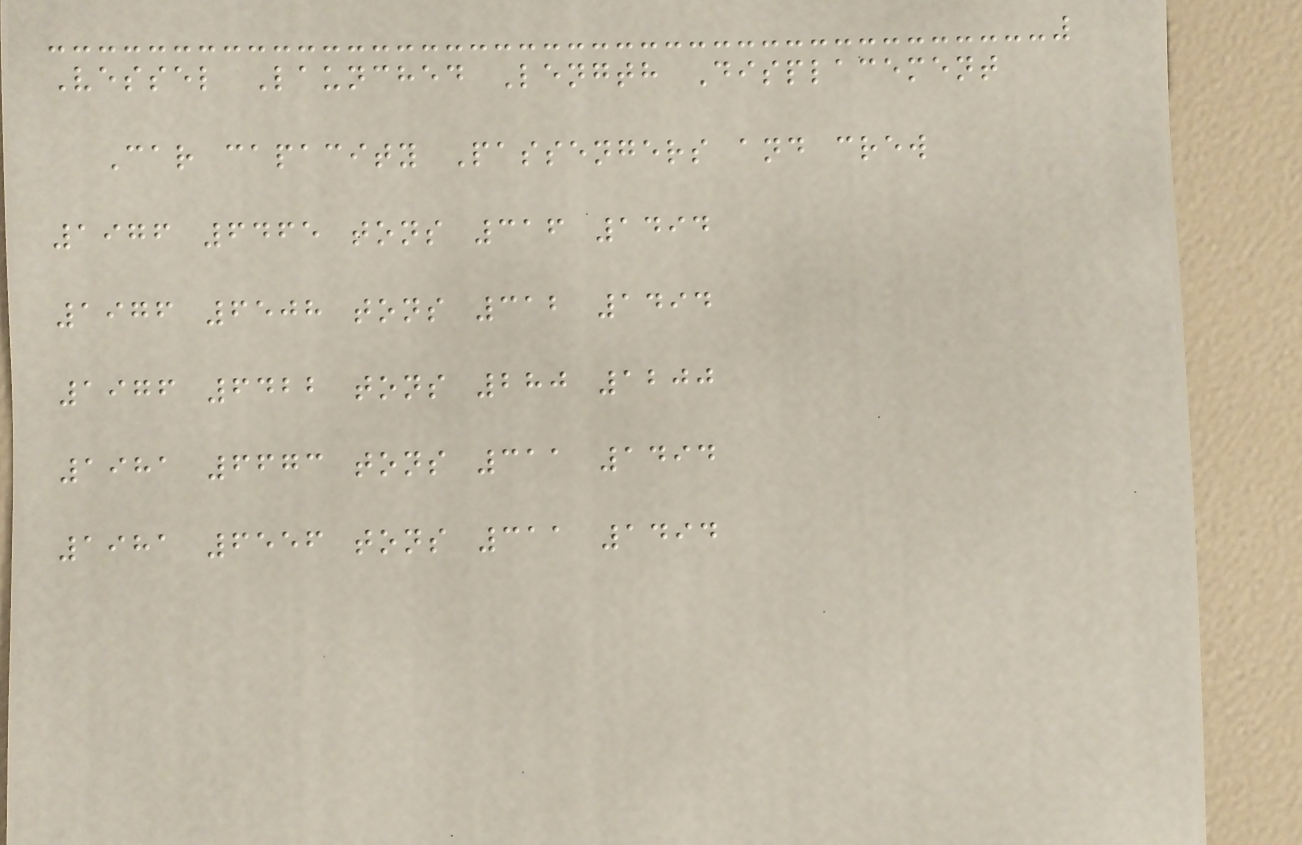Vessel Launched Length Displacement
Car capacity Passengers and crew
1976 6465 tons 316 1494
1976 6508 tons 312 1494
1976 6422 tons 280 1200
1981 6673 tons 311 1494
1981 6556 tons 311 1494
